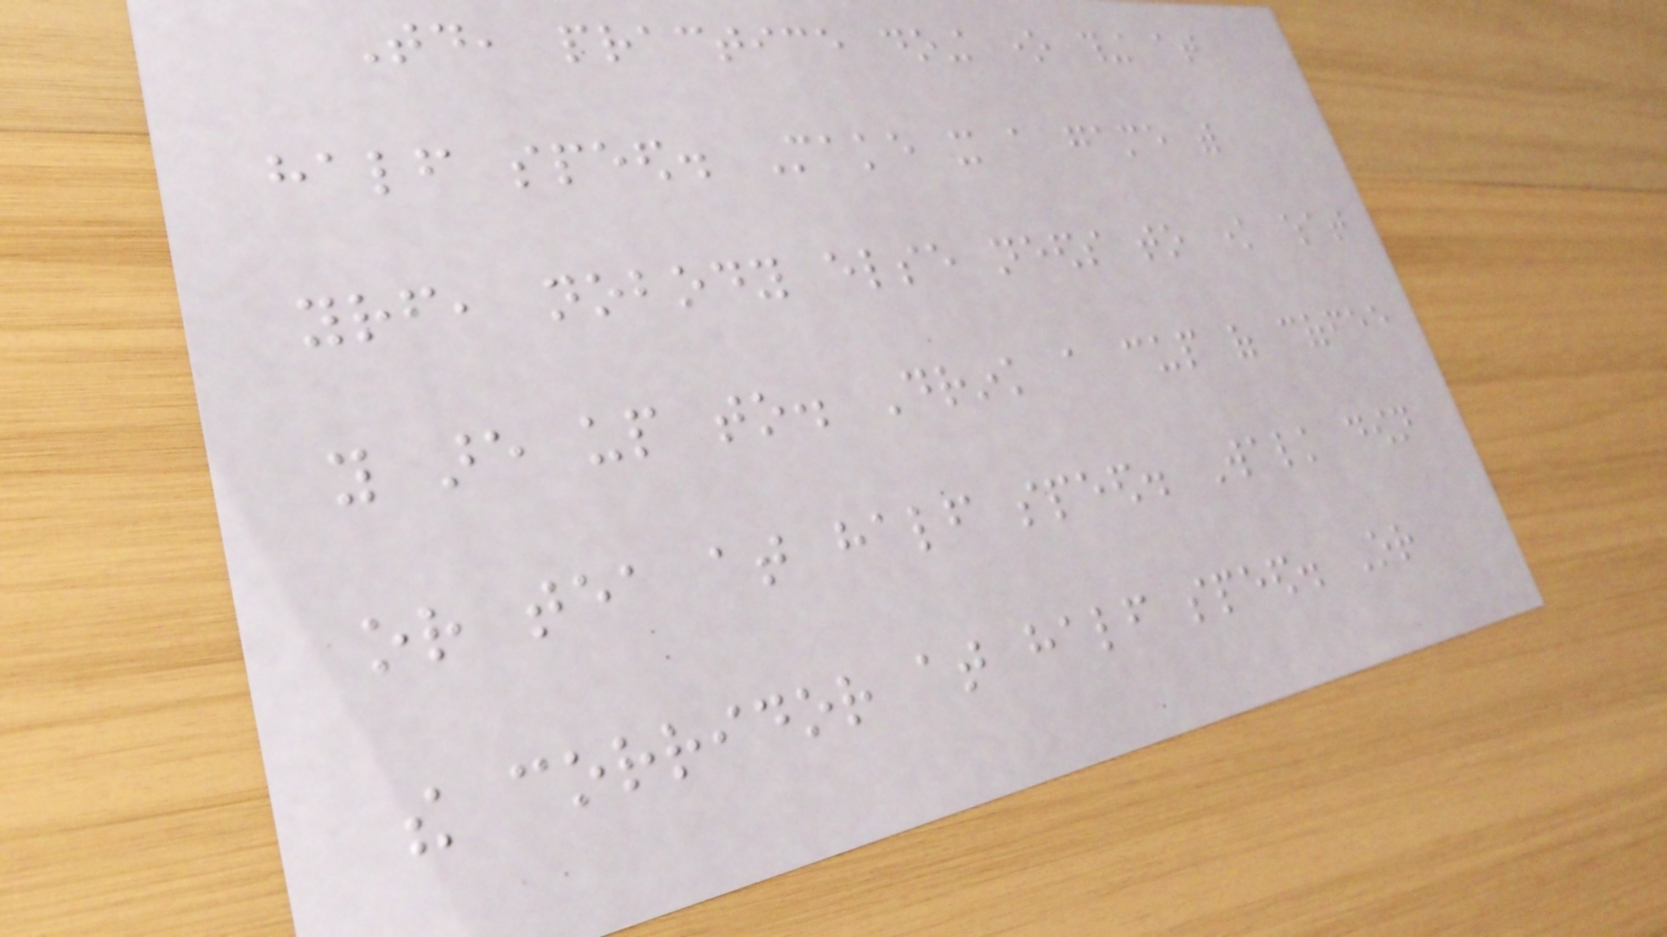Today, practice doing one thing at
half speed. Make it a game with
yourself, nobody else needs to know what
you are up to. Drink a cup of coffee
or tea at half speed. Walk down
the corridor at half speed. Or
